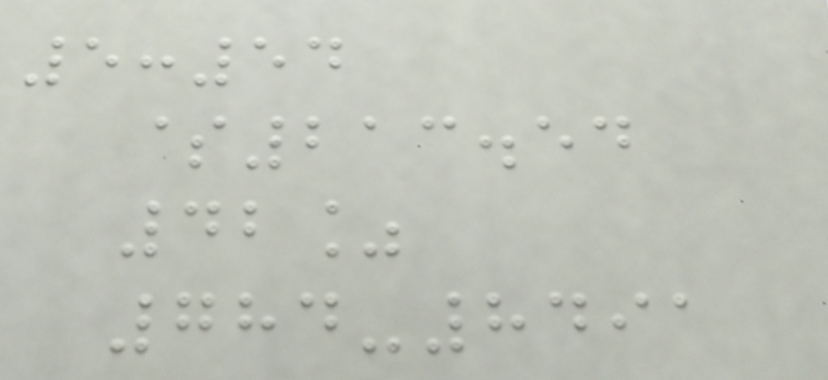5:54
$213.54
42%
784-8491
